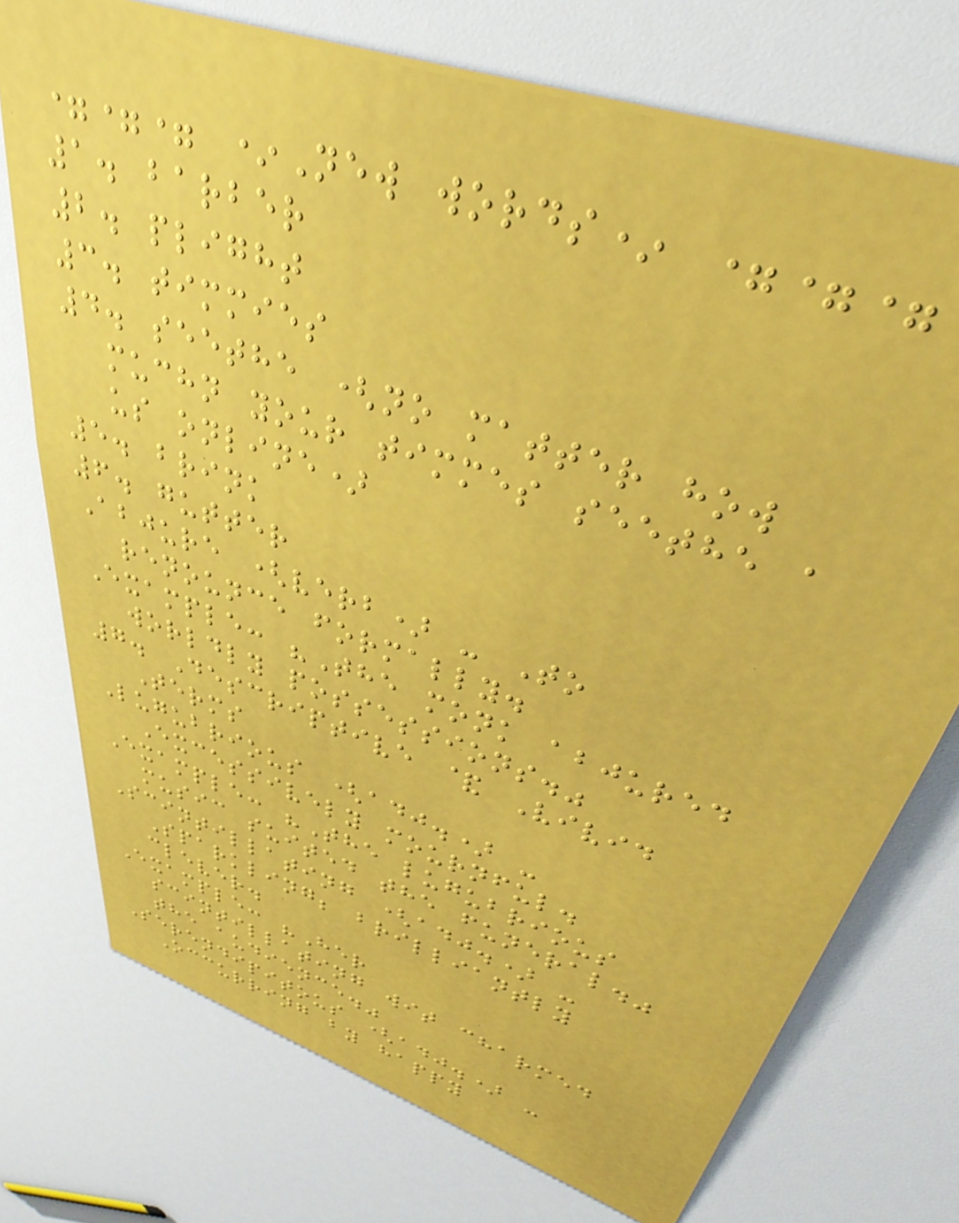=== *New words* ===
1. barber
2. plight
3. timmies
4. seethe (no matter how
muchn your timmes seethe a
us online)
5. brink
6. gutter
Abjure (verb) - To
renounce formally.
Example: "The monk abjured
worldly possessions."
7. Descriptive & Vivid
Terms
Lugubrious (adj.) -
Excessively mournful.
Example: "The lugubrious
music suited the funeral."
Scintillating (adj.) -
Sparkling; brilliantly
clever.
Example: "Her
scintillating wit charmed
the audience."
Serendipitous (adj.) -
Occurring by happy
